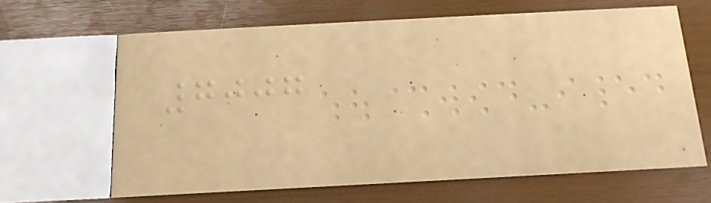7007
